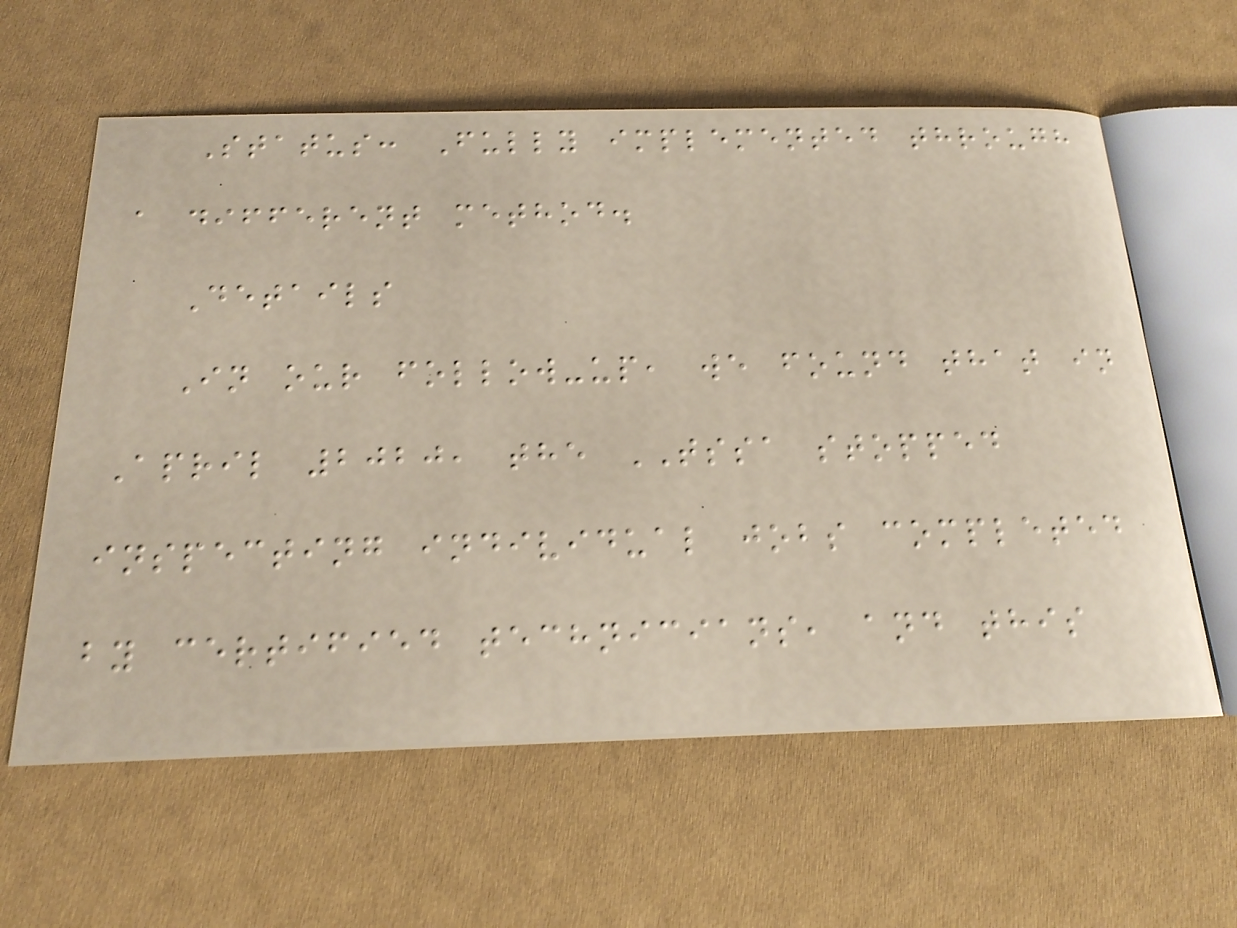Status: Fully implemented through
a different method.
Details
In our follow-up, we found that in
April 2020, the TSSA stopped
inspecting individual jobs completed
by certified technicians, and this
